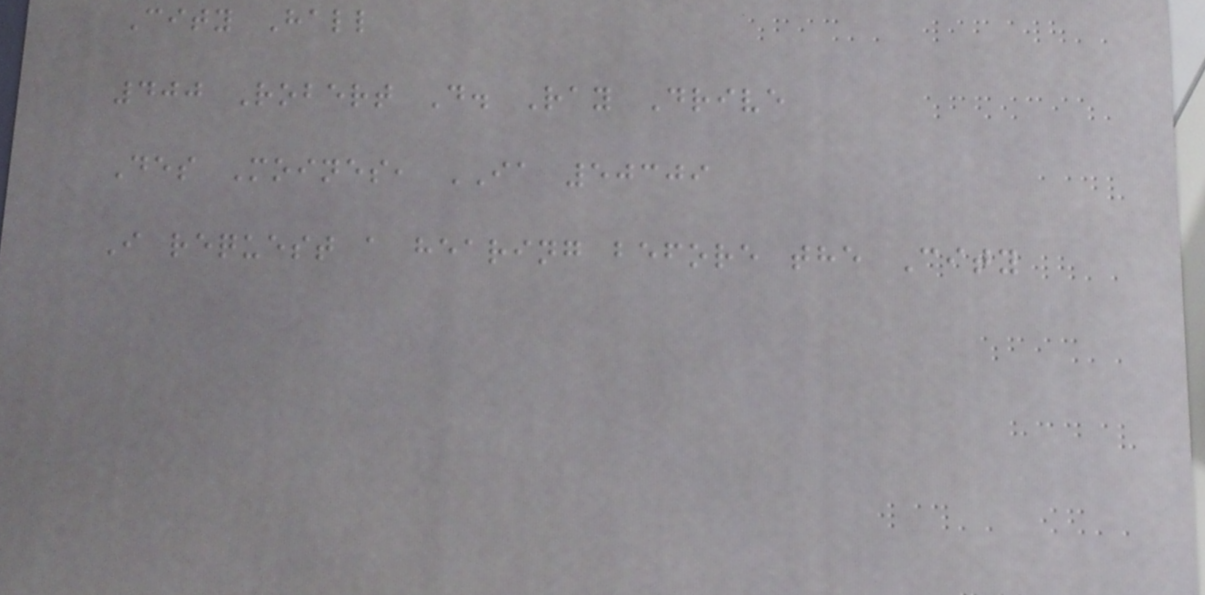City Hall
400 Robert D. Ray Drive
Des Moines, IA 50309
I request a hearing before the City
